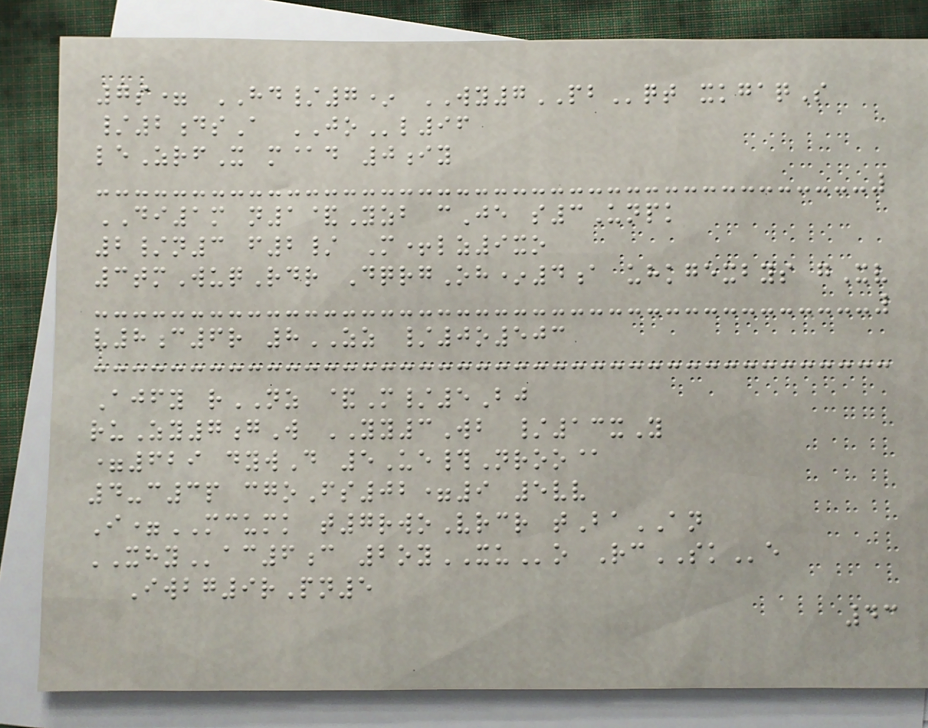7s= HD/7* WY7PBqt xkgaqS
/2dsA JOl96
leZrfX m@d 0iy
DI1m n1&Yzb cJe s3Unpk
2/n3 f2/ M+lz9xo
3tmWuqRdr DqrgOh*4a uhkgexbys gXv
v8c6r 8ZZ /0o503
Ajfy rNZ &M/5Bj
ruZy7gW YY3Wb /13xY
=629 dywD 5Ue#Nroo@
4-c3p cgoFs02=9 5vv
I=MCUMK t7rwoVrcr tBaAN
XHYac6c 2oyXUo RcSKe
Iwbg9rPn5
43
